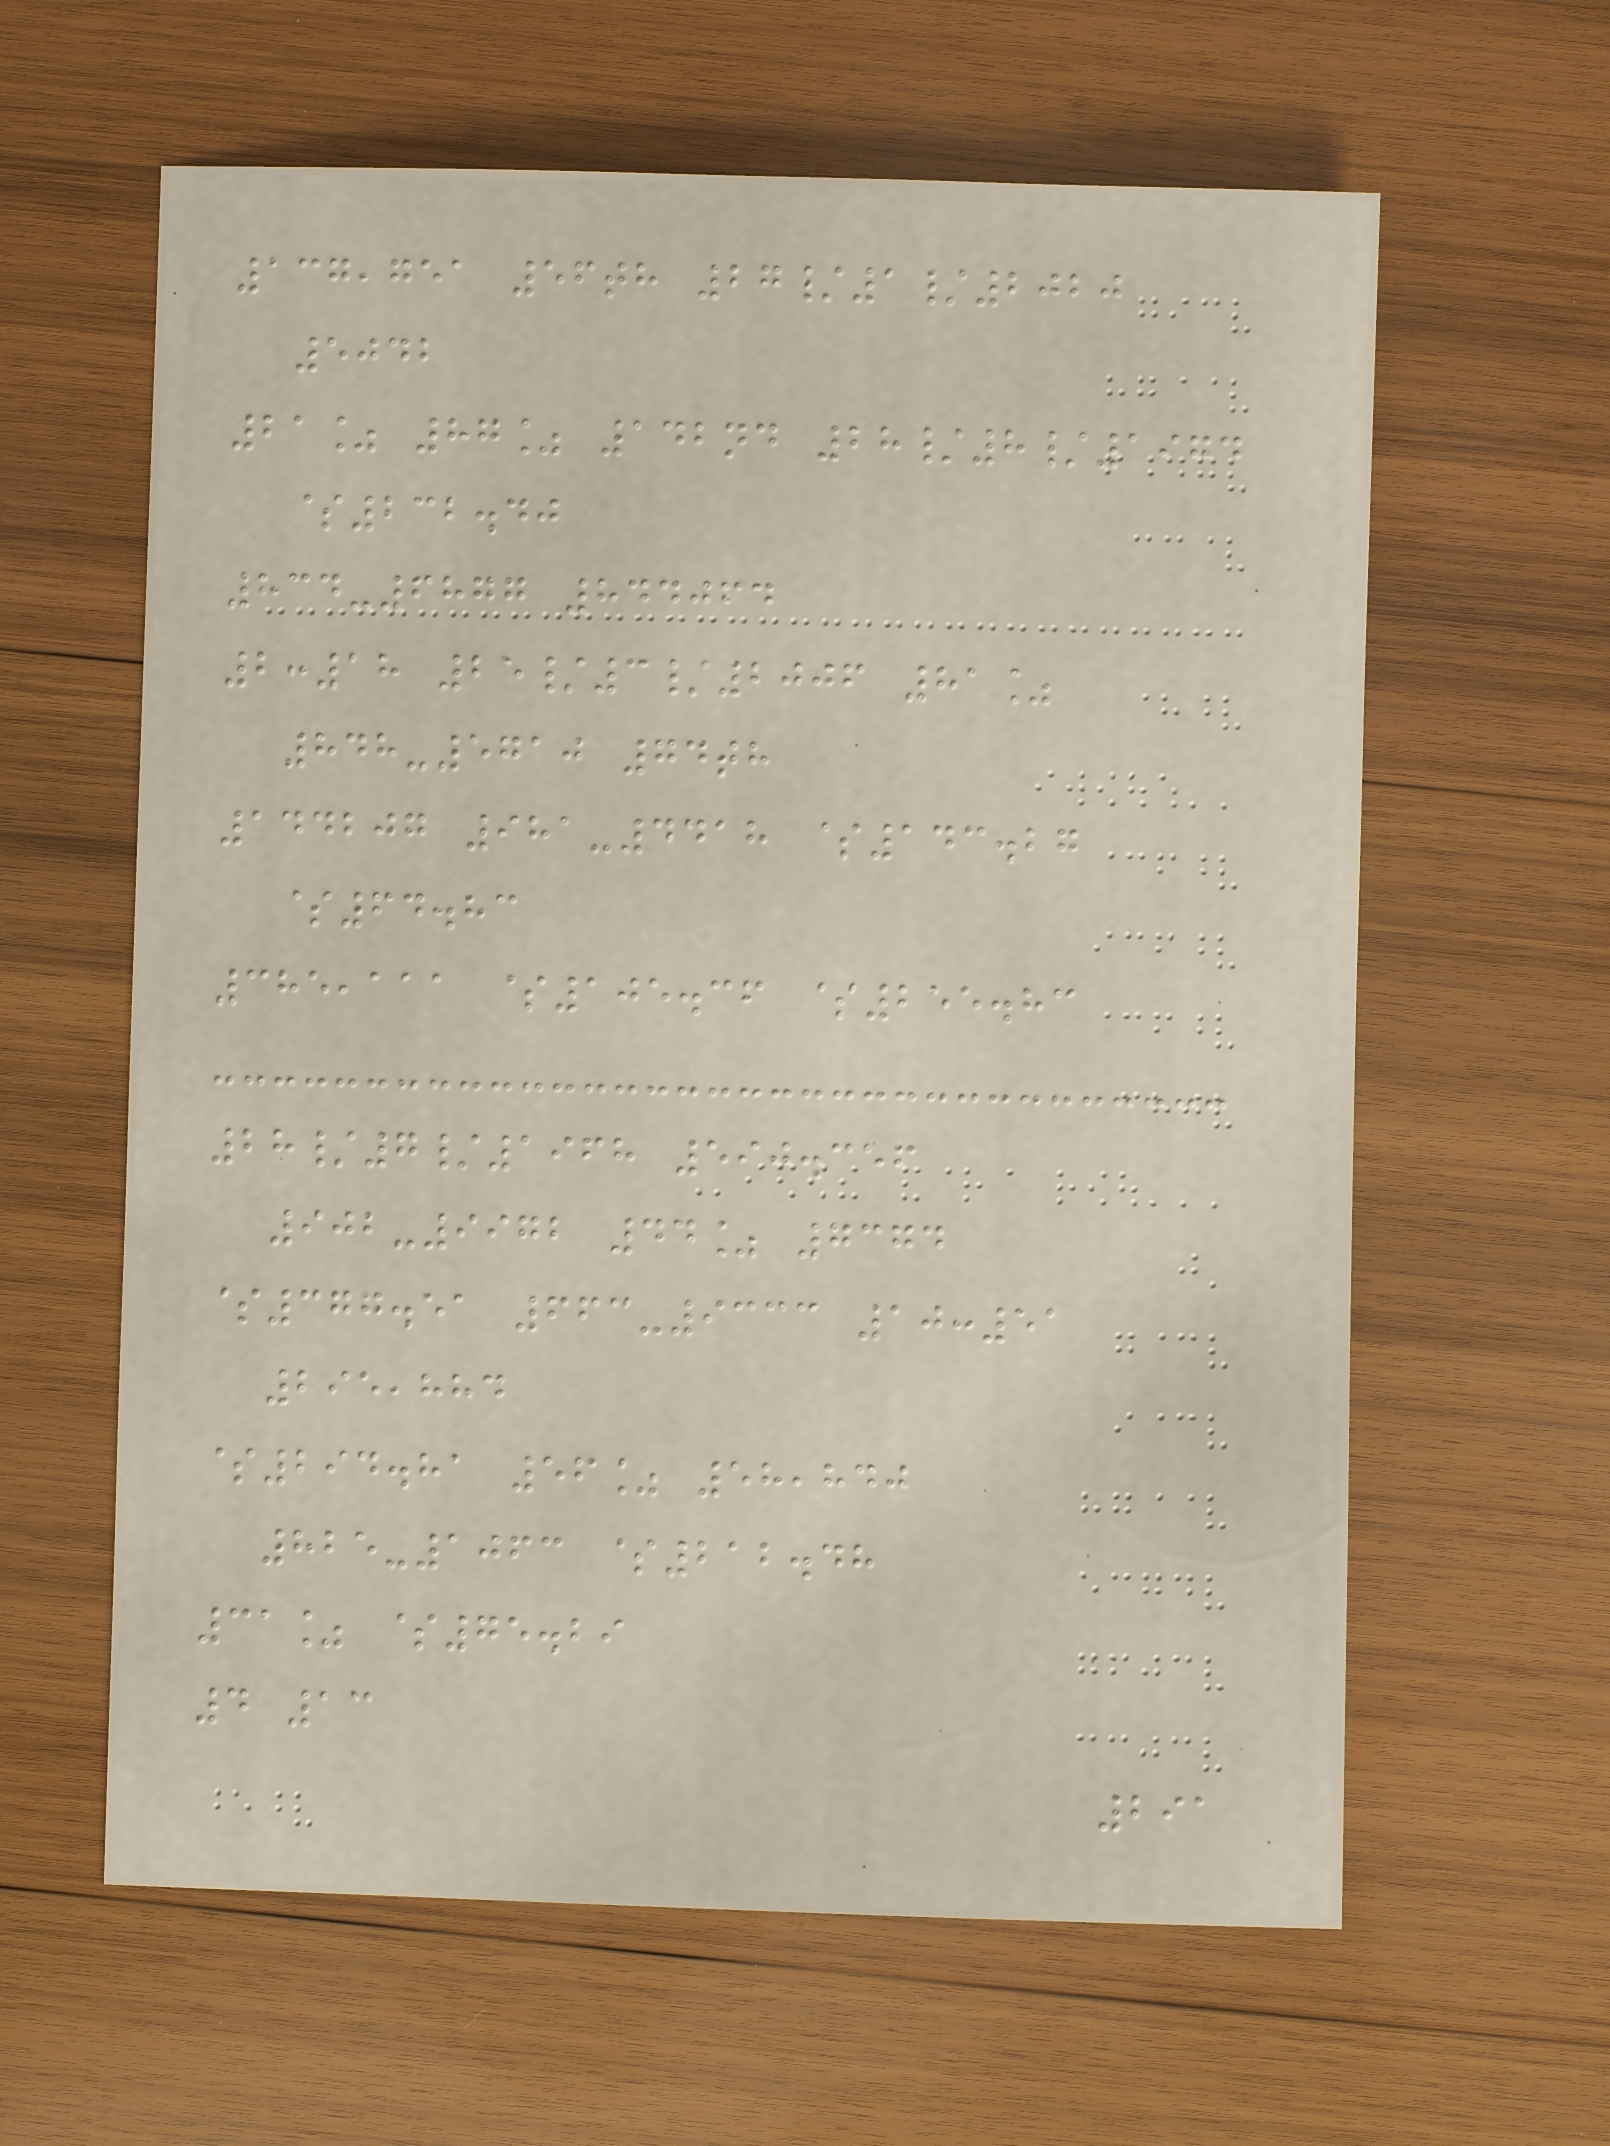137,751 56th 27/1/2020
5042
21% 87% 142nd 28/8/1974
$232.40
834-6877 844064
2:18 25/3/2006 81%
848-5710 74th
144207 981-4418 $143.27
$64.83
385,111 $105.36 $255.83
28/7/1968 590.356
902-9972 44% 7374
$377.51 663-9333 10:51
295,884
$294.81 56% 58,840
825-1063 $212.48
31% $75.29
4 13
291
